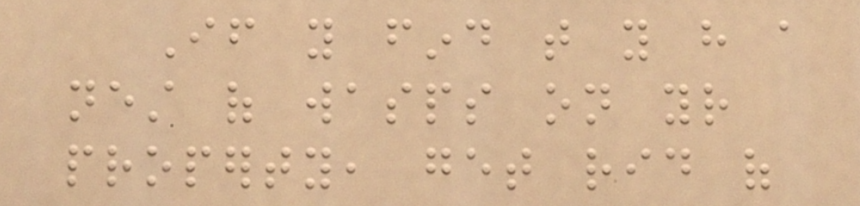If you find that you have a
nest of wasps on your
property, get rid of
